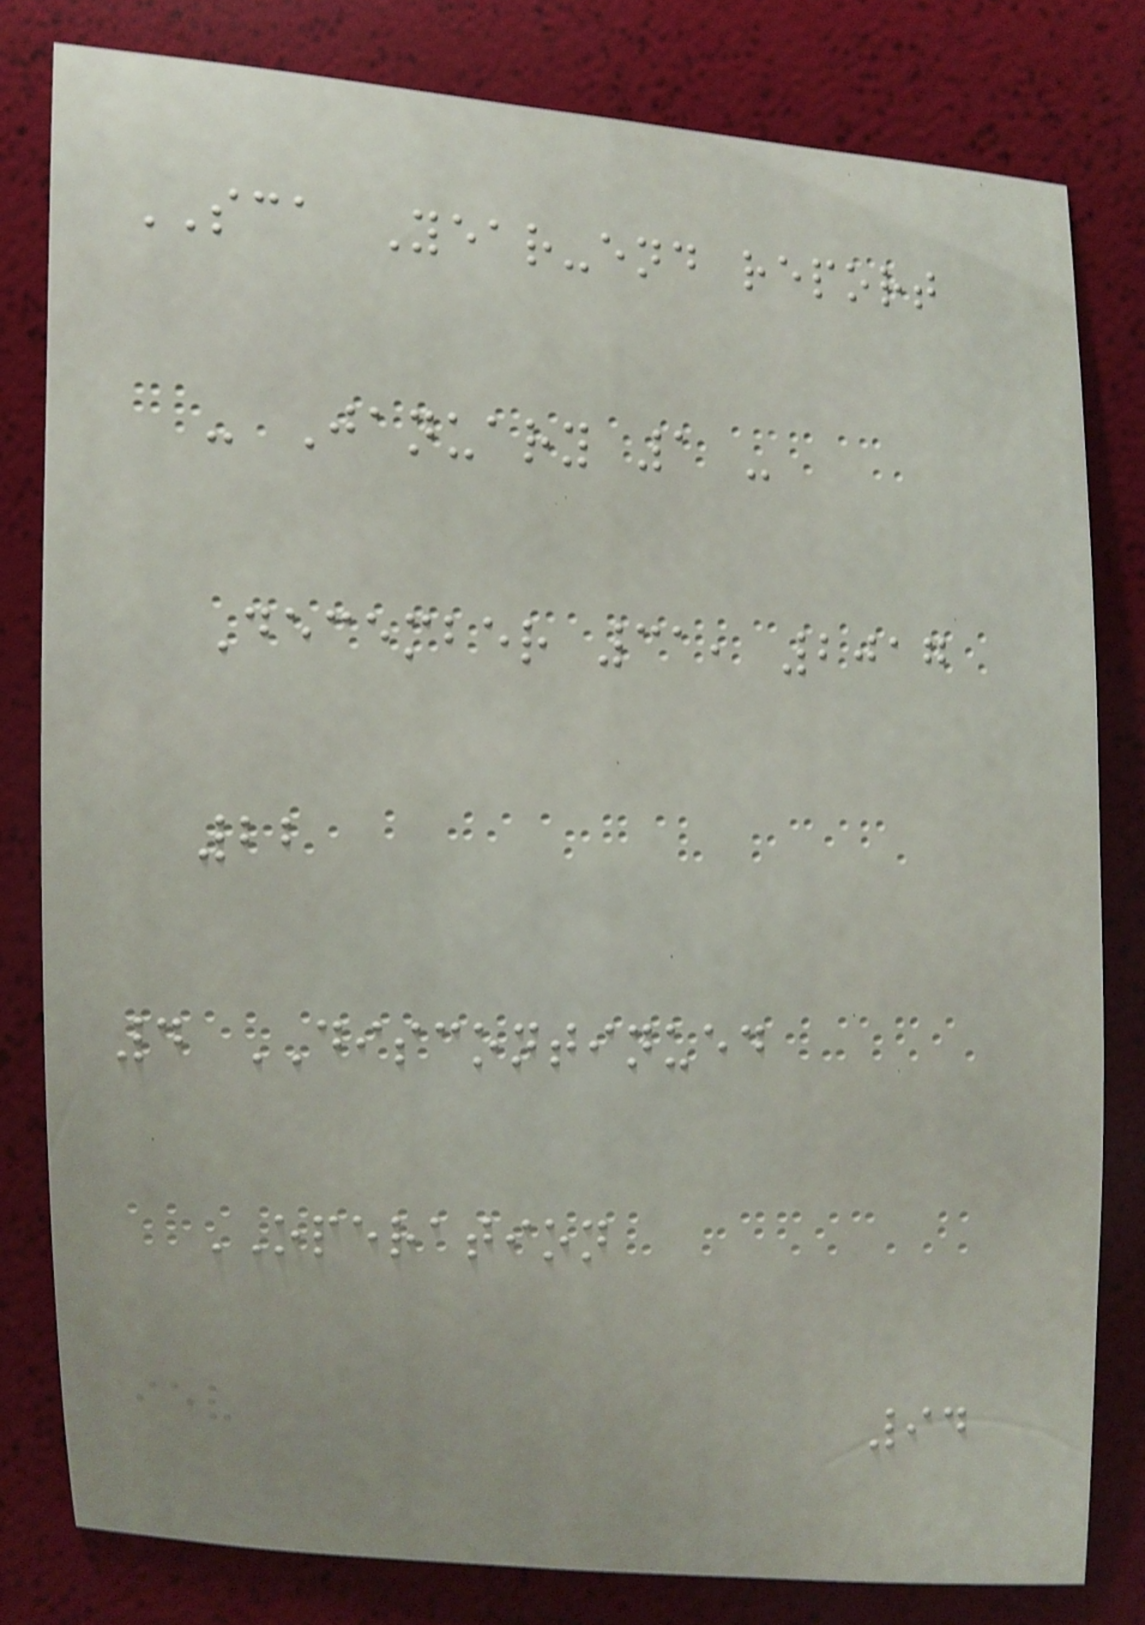SCA Year-end report
- January 1 -
December 31, 2017
22
4 DISCONTINUED
OPERATION
94
